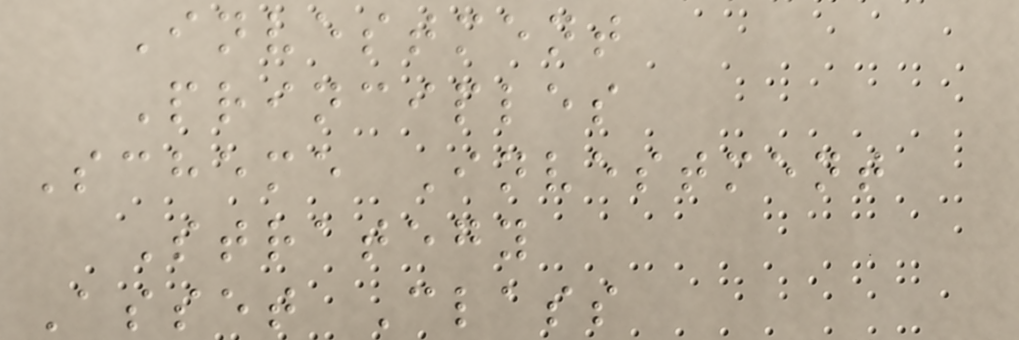Investment
Principles
Scheme Investment
Strategy
Asset Class
